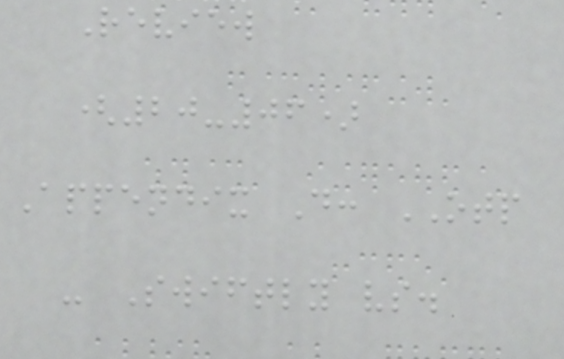Review
(20-06)
Appendix D: OTP
- Swiftly vs.
